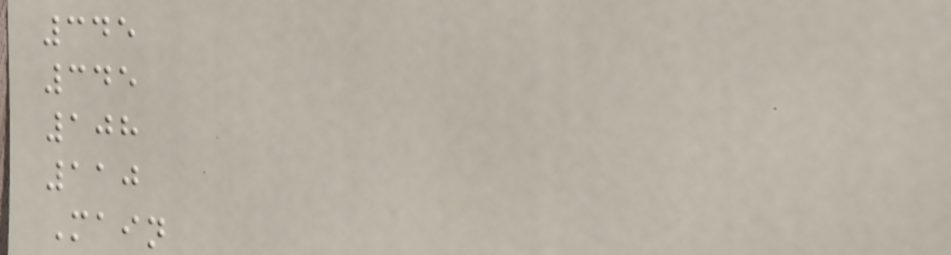345
345
108
110
Main
